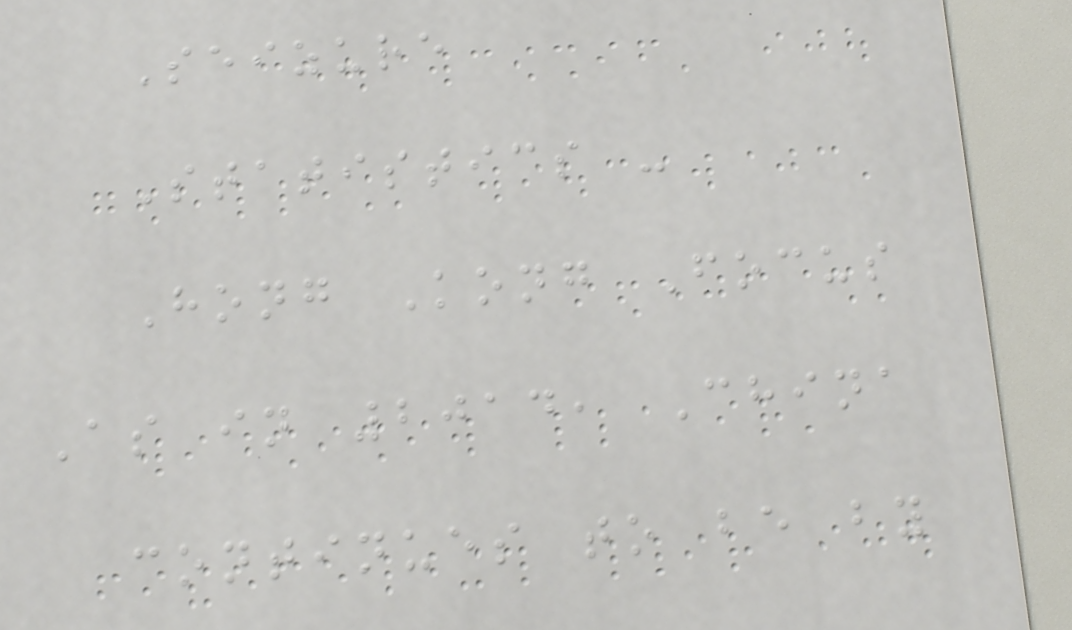Seizure
Statistics -
Hong Kong Focus
As in 2014, China
continues to be by
